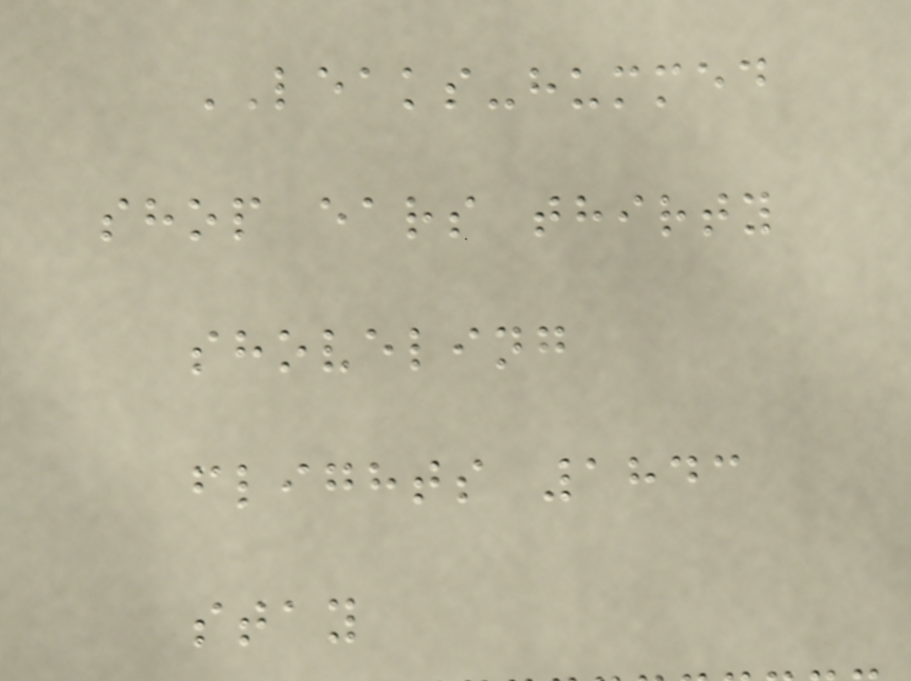LEAKS-hummed
shop ears thirty
shoveling
flights 1843
stay
